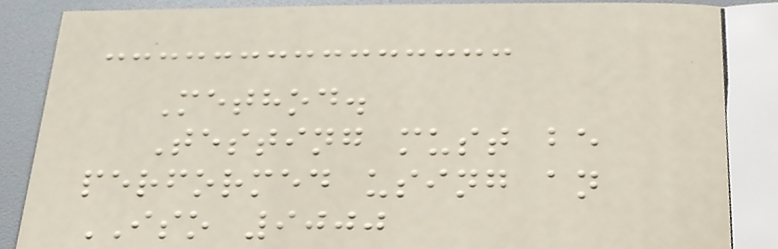Method.
Testing must be
performed using an
ISO 9000
